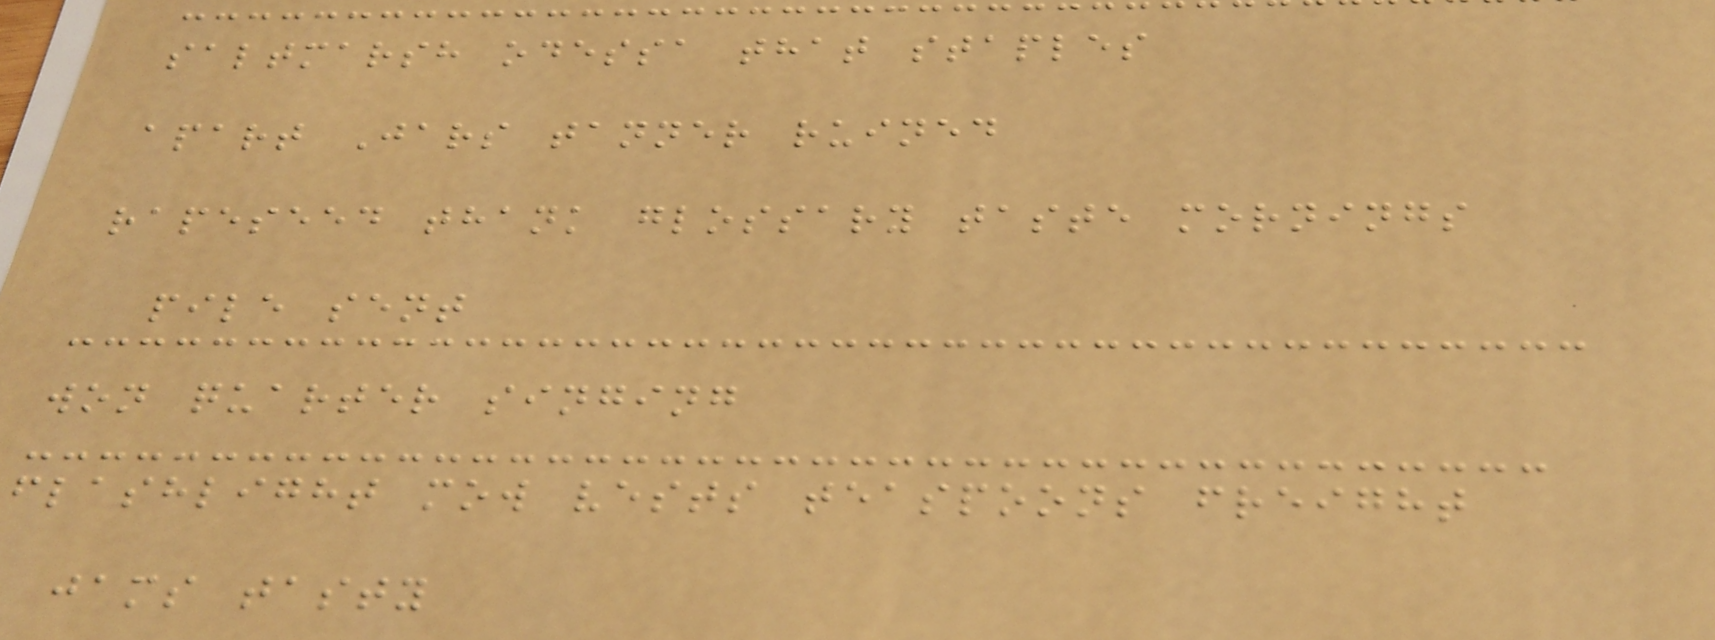saltmarsh odessa that staples
apart Jars tanner ruined
rapeseed thank glossary taste mornings
pile sent
won quarter singing
flashlight mow vests teaspoons freight
jams tasty
